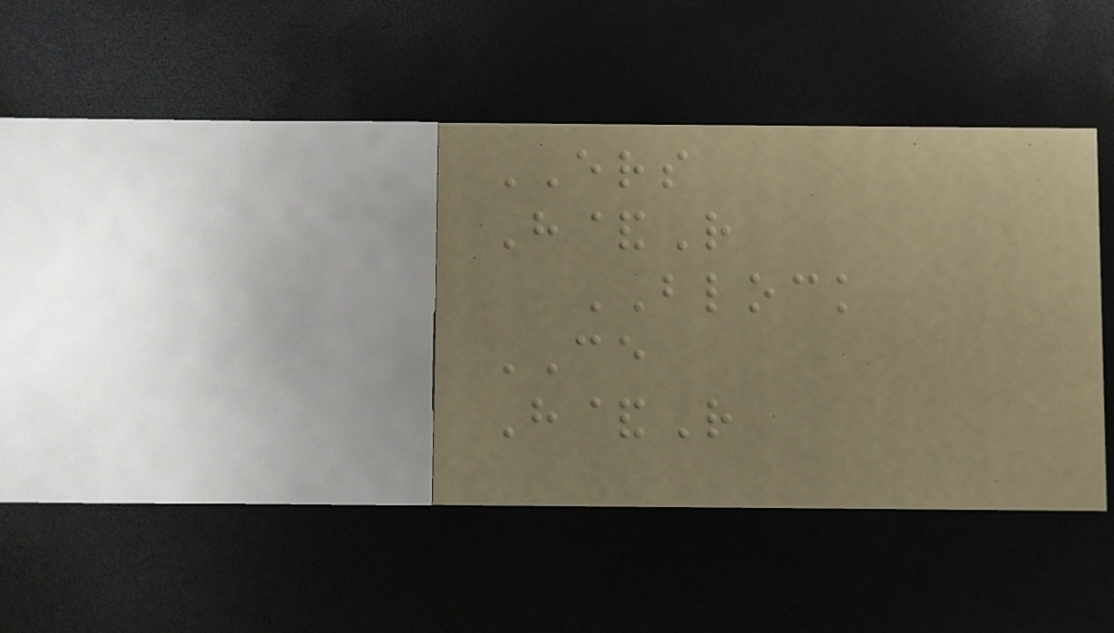ERS
H&R
BLOCK
CE
H&R
